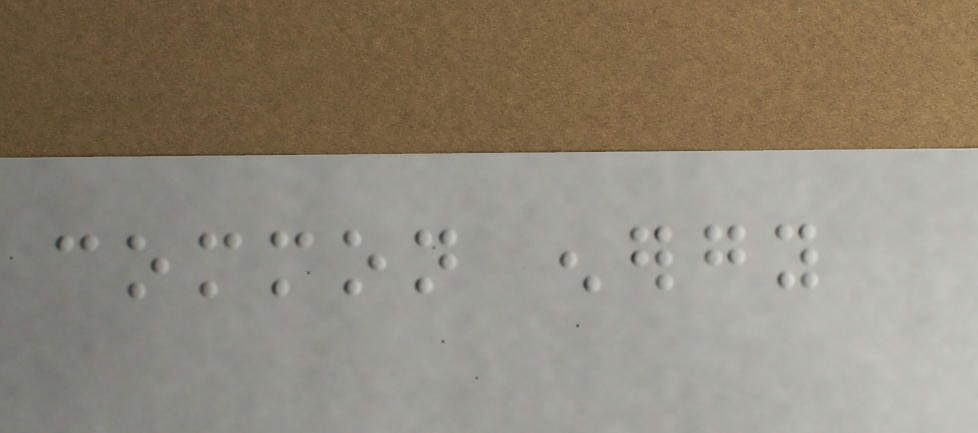common energy
